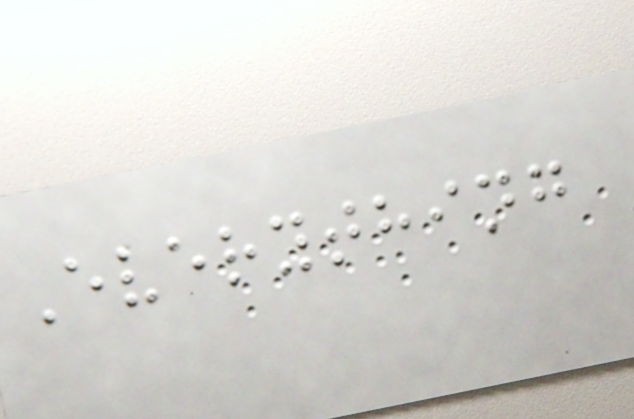Everything
